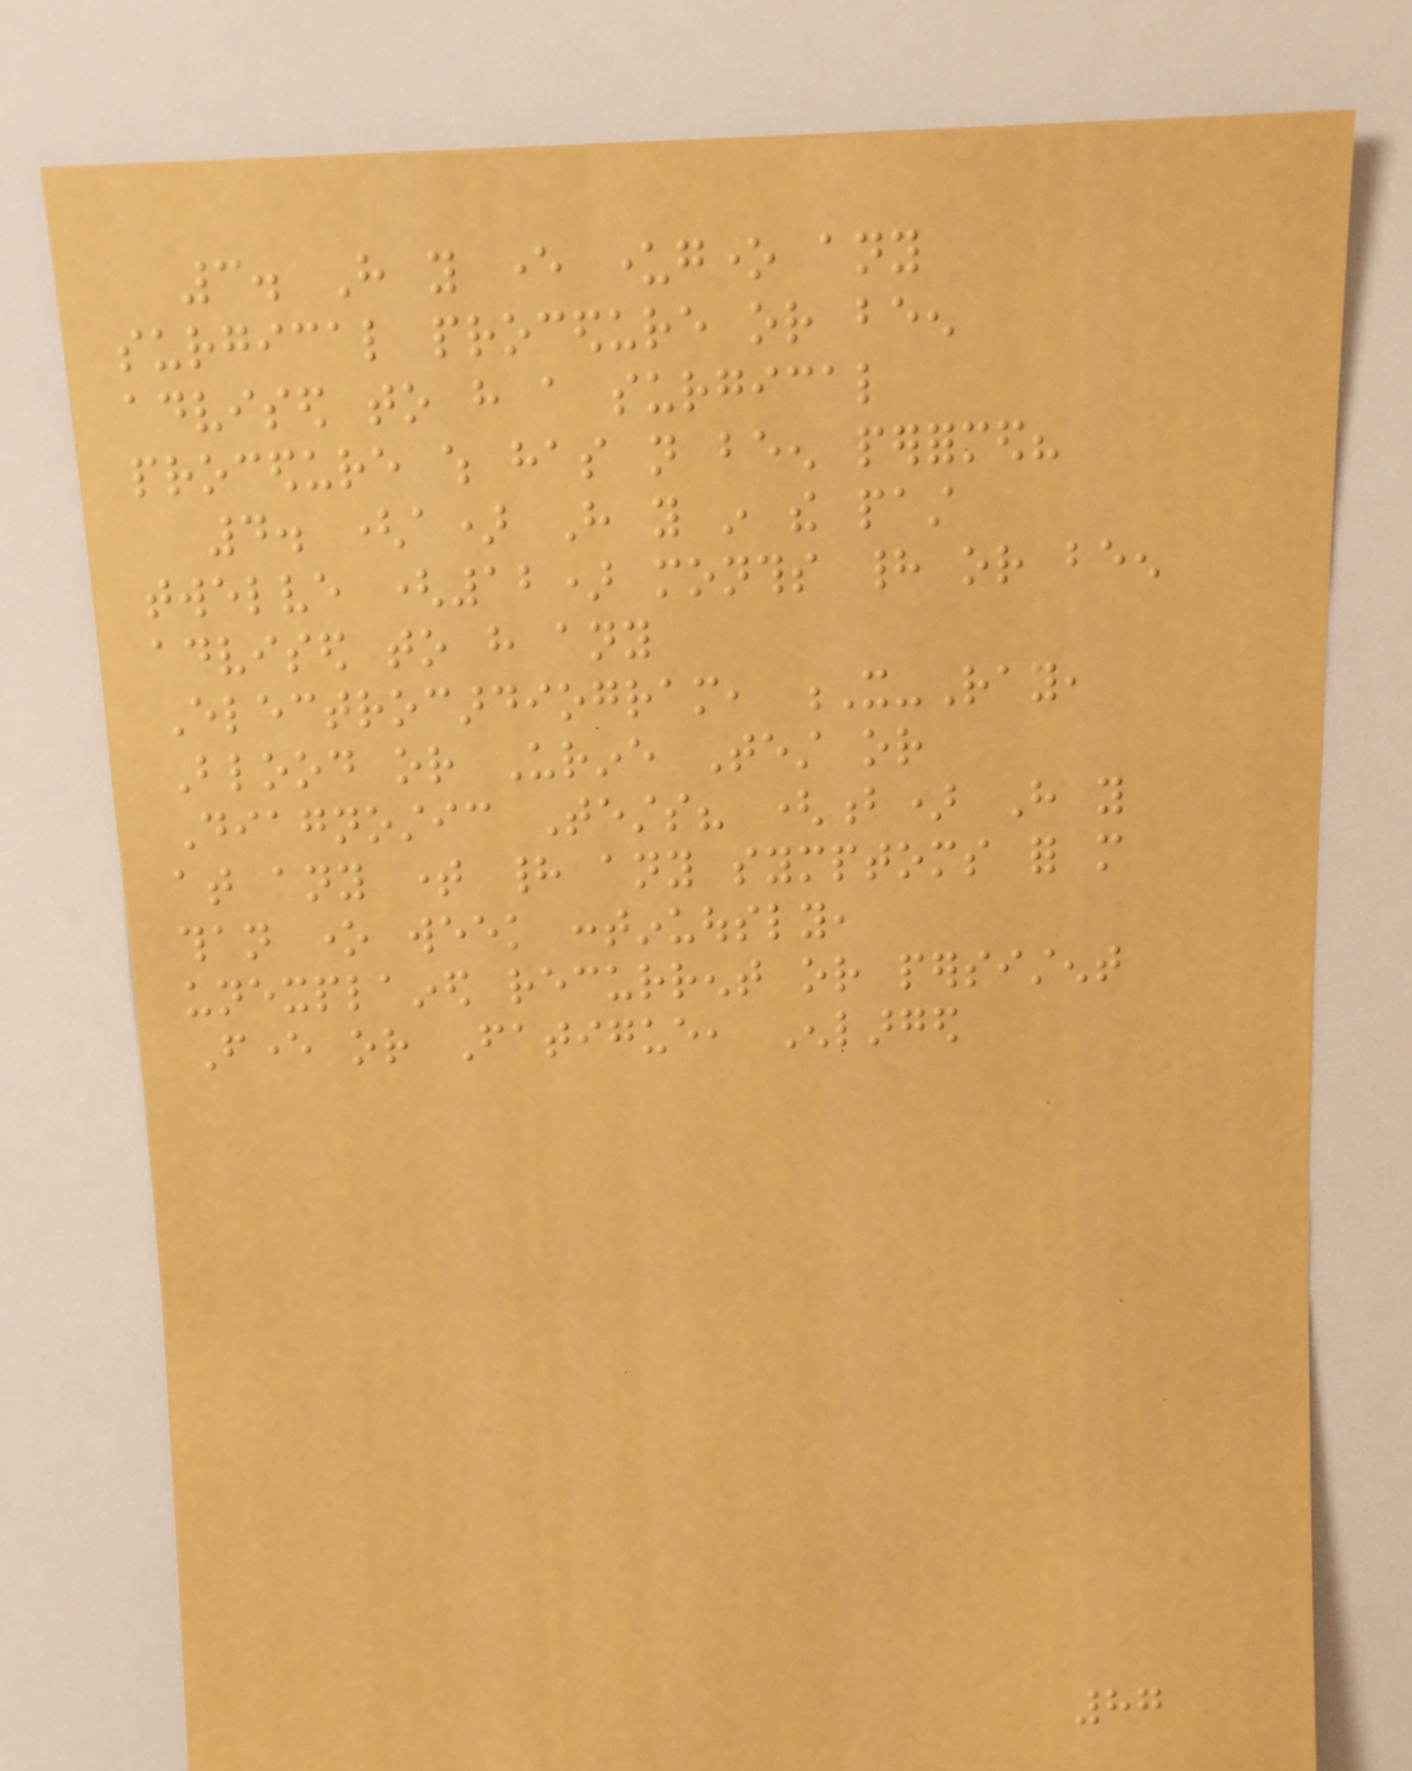3. Have you ever undergone any
surgical procedure or been
advised to have a surgical
procedure which has not been performed?
4. (a) Have you in the past
twelve (12) months had or been
advised to have any
Electrocardiogram, X-Ray,
Blood or Urine Test or
Diagnostic Tests? (b) Have you
at any time had any symptoms for more
than one week continuously,
unexplained recurrent or persistent
Fever or Fatigue, Enlarged
87
